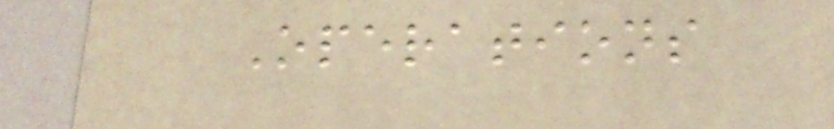Operations
